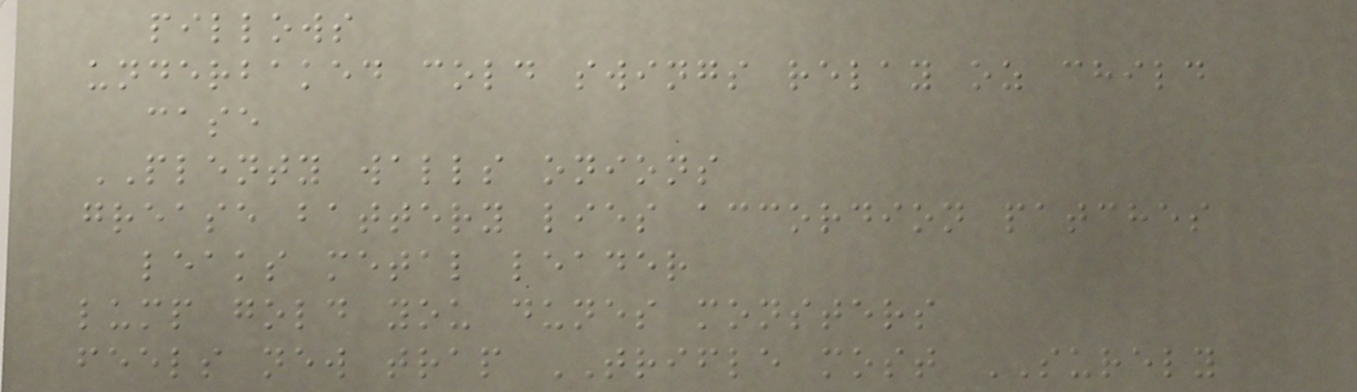pillows
underbaked cold swings relay oz child
case
PLENTY walls onions
grease battery lies accordion patches
leaks metal leader
lump gold you dunes monsters
feels new trap TRIFLE most SURELY
